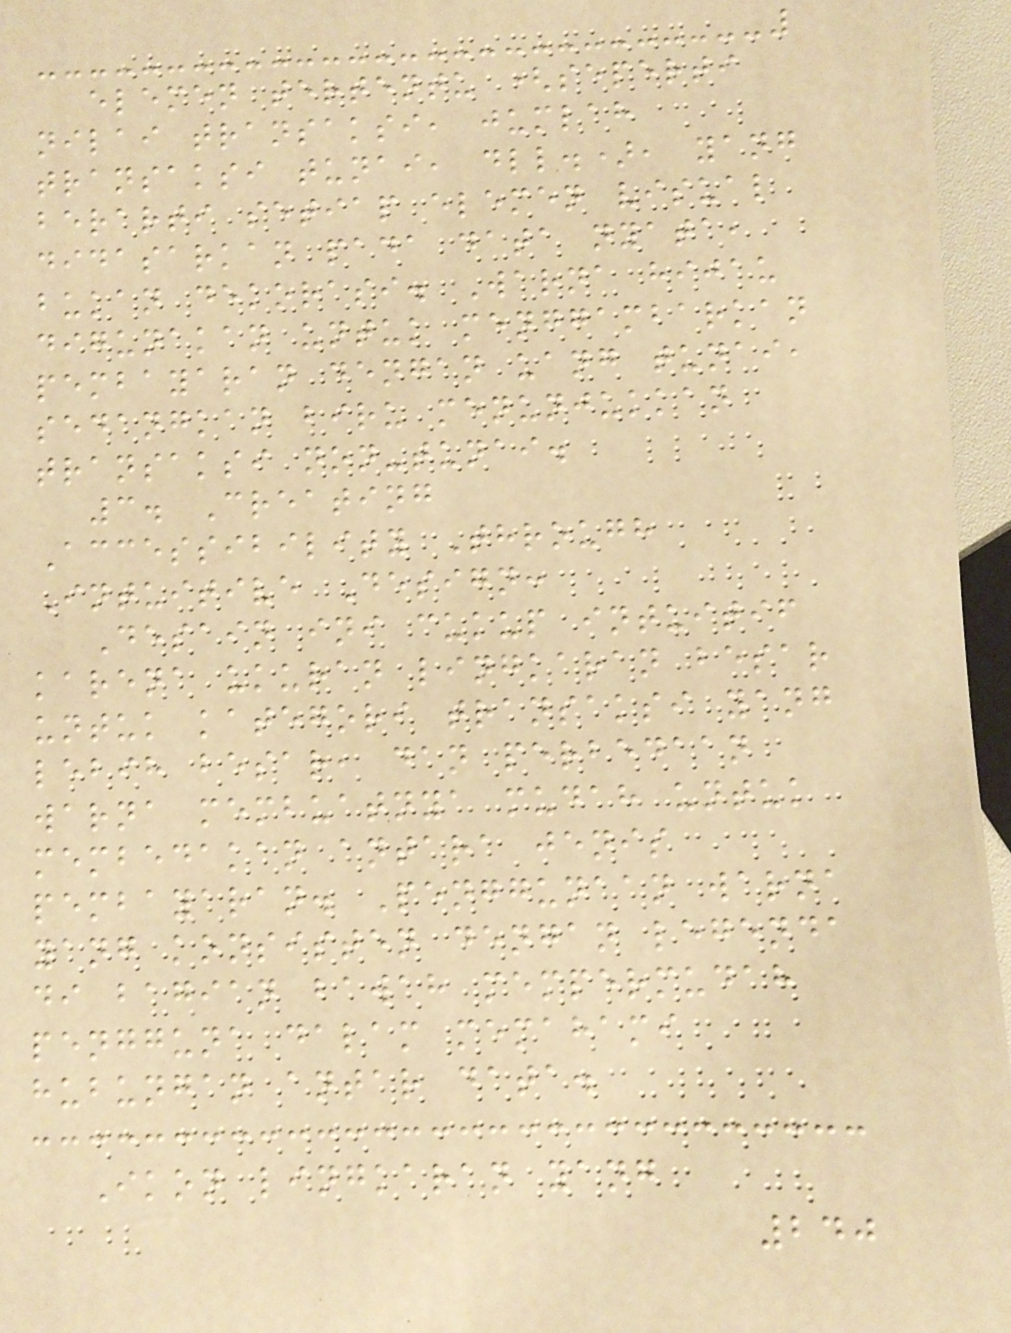elemen tertentu (seperti
nilai transaksi, jumlah
transaksi tunai, dll.), yang
berarti setiap elemen visual
didasarkan pada data nyata,
bukan dekorasi. Warna hijau
digunakan untuk menggambarkan
pembayaran dengan uang tunai,
sedangkan biru menunjukkan
transaksi non-tunai.
3. Creating
Accessibility Through
Intuitive Design:
Desain ini cukup intuitif
karena ukuran lingkaran besar
untuk kategori transaksi yang
lebih besar, dan perbedaan
warna membuatnya mudah untuk
membedakan antara jenis
pembayaran. Penggunaan warna
yang konsisten dengan legenda
di bagian bawah mempermudah
pengguna dalam memahami
hubungan antar data.
Ikon lingkaran yang
240
